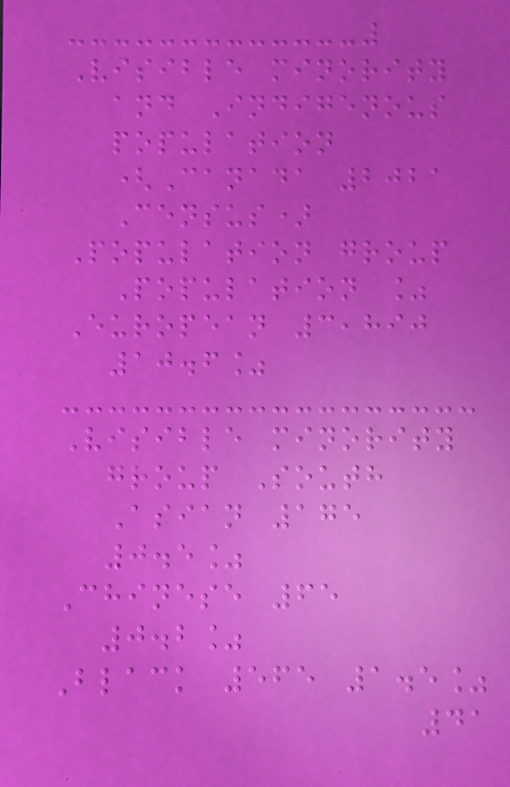Visible minority
and Indigenous
population
(Canada 2021
Census)
Population group
Population %
European 3,890
10.6%
Visible minority
group South
Asian 175
0.5%
Chinese 65
0.2%
Black 565 1.5%
41
